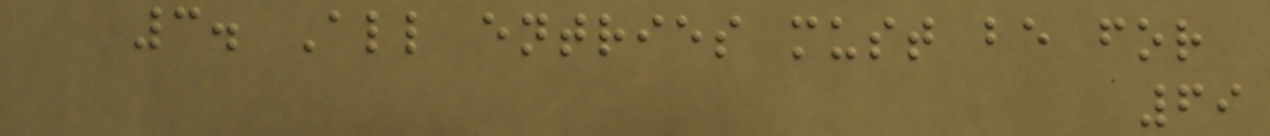3. All entries must be for
69
